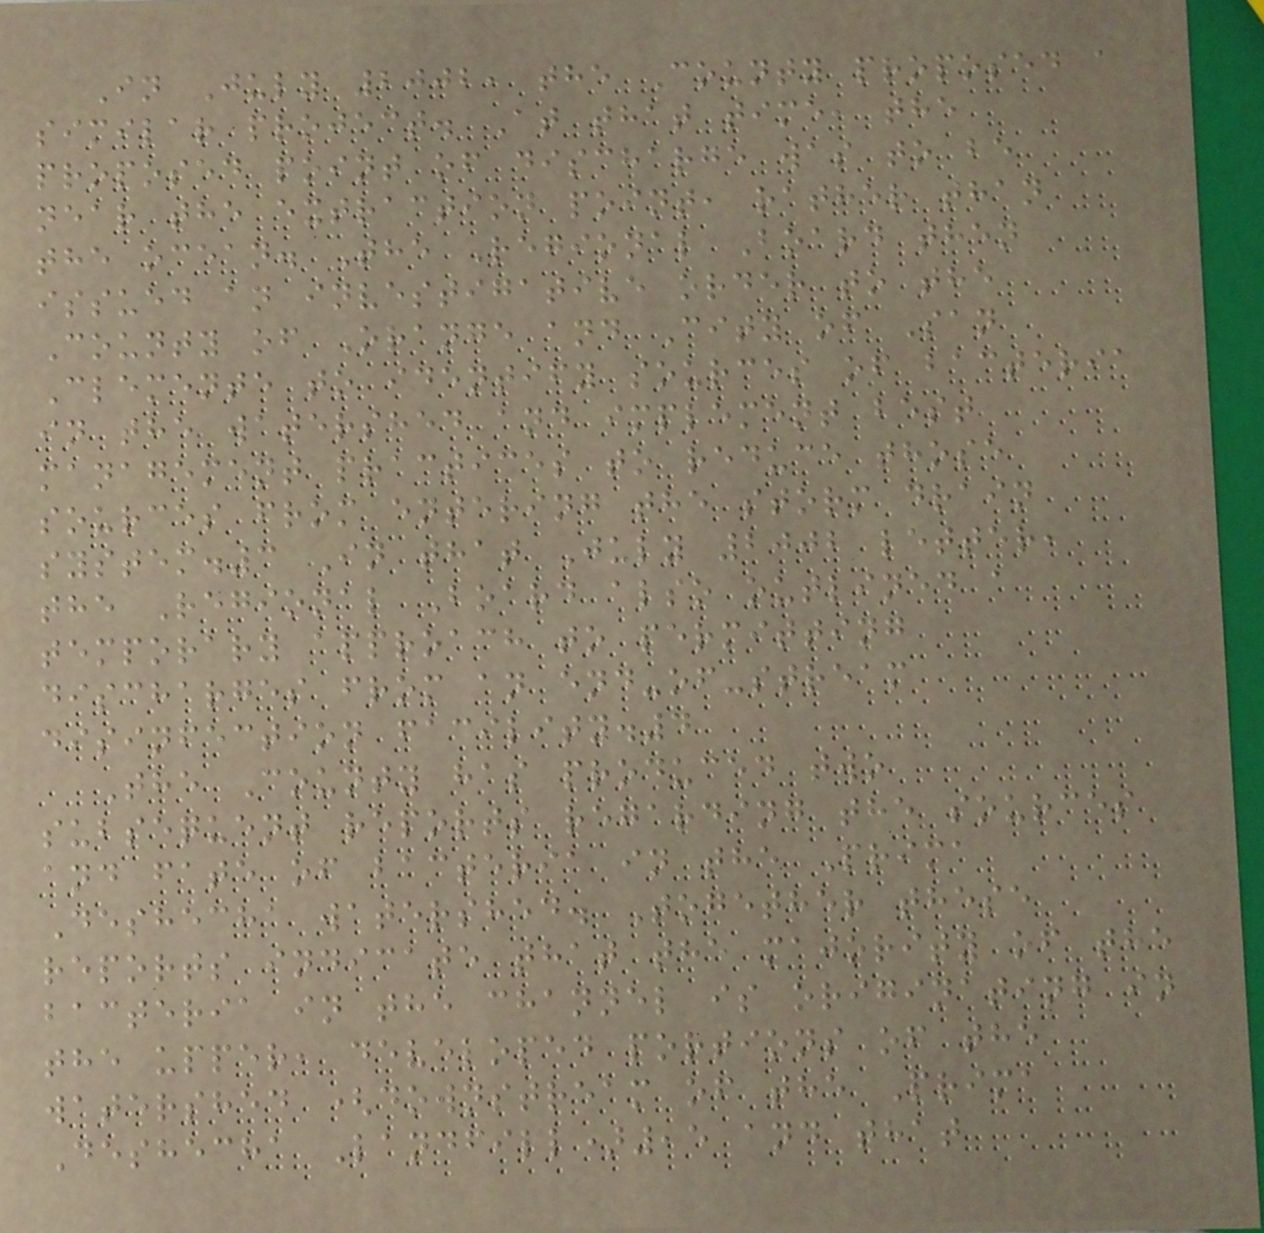In July 2002, the County proposed a
similar project. At that time, the
proposed point of discharge was to be
near the extraction point, rather than
the ocean. The Regional Board then
issued an investigative order to the
County of Orange and City of San
Clemente to identify sources of bacteria
in the watershed and implement best
management practices to reduce those
sources from entering the storm drain
system.3 In that July 2002 letter,
the Regional Board also outlined a
temporary approach to permitting
discharges from an end-of-stream
disinfection facility.4
The County has produced two
subsequent reports regarding the sources
and fate of bacteria in the Prima
Deshecha watershed. Together these
reports indicate that the majority of the
bacteria in the channel is originating in
the upper, developed portions of the
watershed (downstream of the Prima
Deshecha Landfill),5 and that
